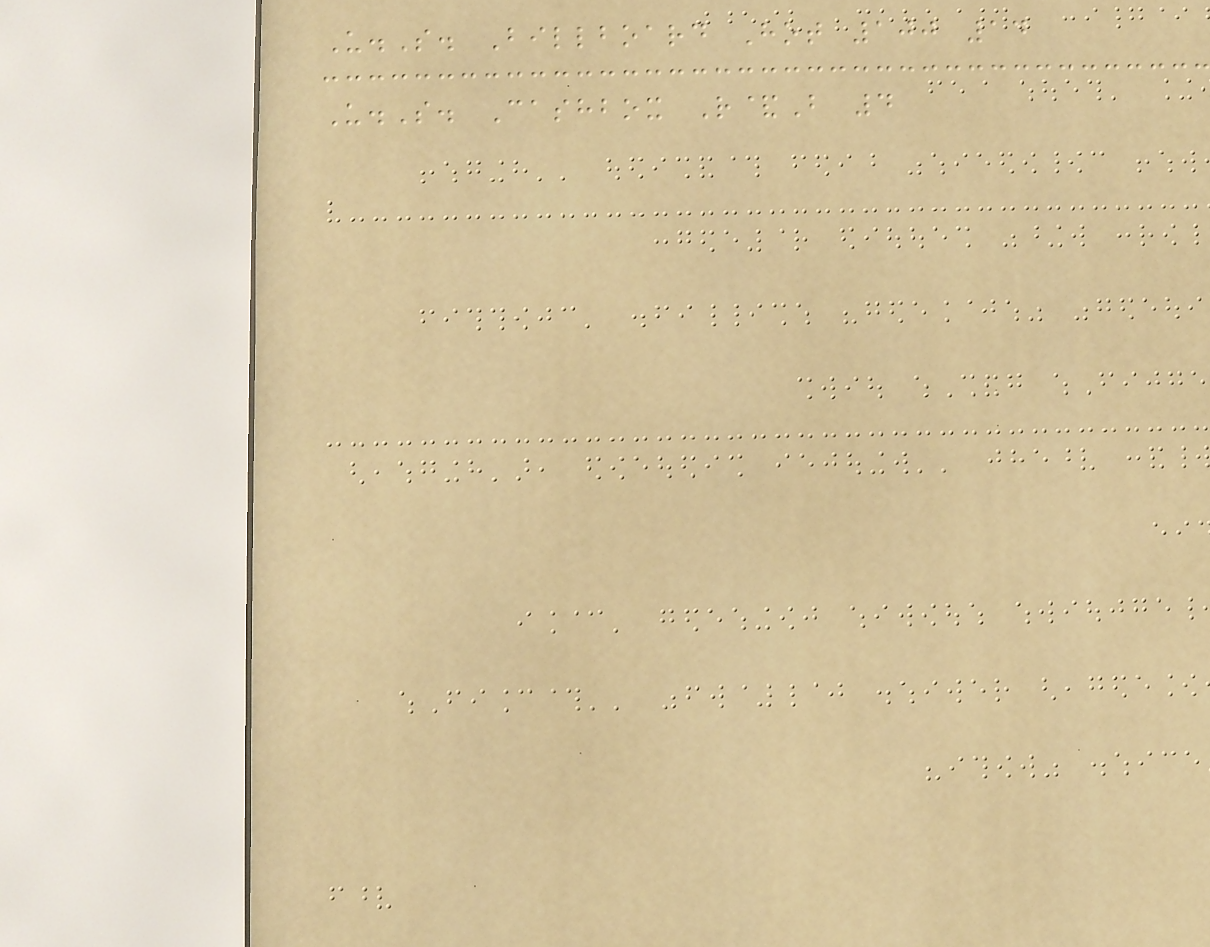U.S. Billboard Hot 100 14
U.S. Cashbox R&B 4
